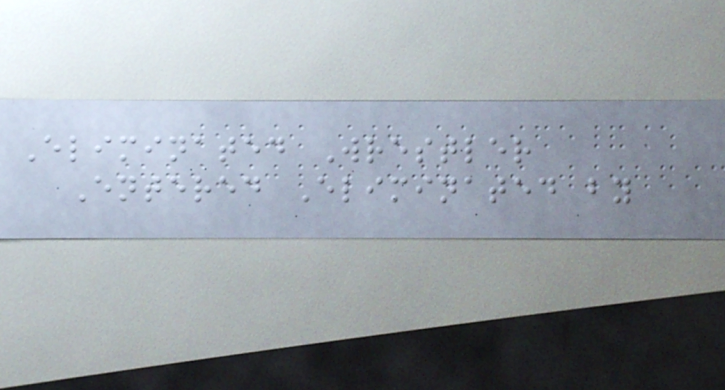Eliminated Wrestler
Entered Eliminated by
